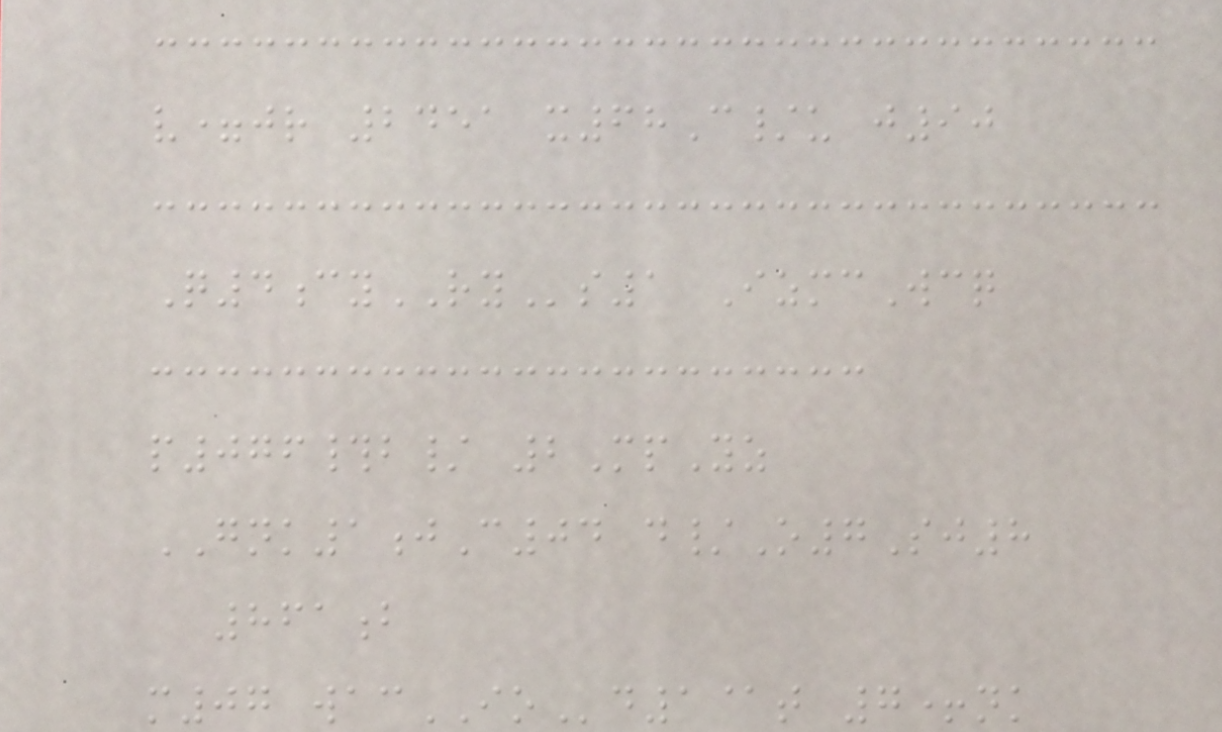v=jr 2451 x68C/u j90
Q4cyRYs1 IzmcWcq
p076#b/ 2MpYz
GNK1jC04 d/O7Sj8
861b
m07 wacIOd1@t 7+nk
